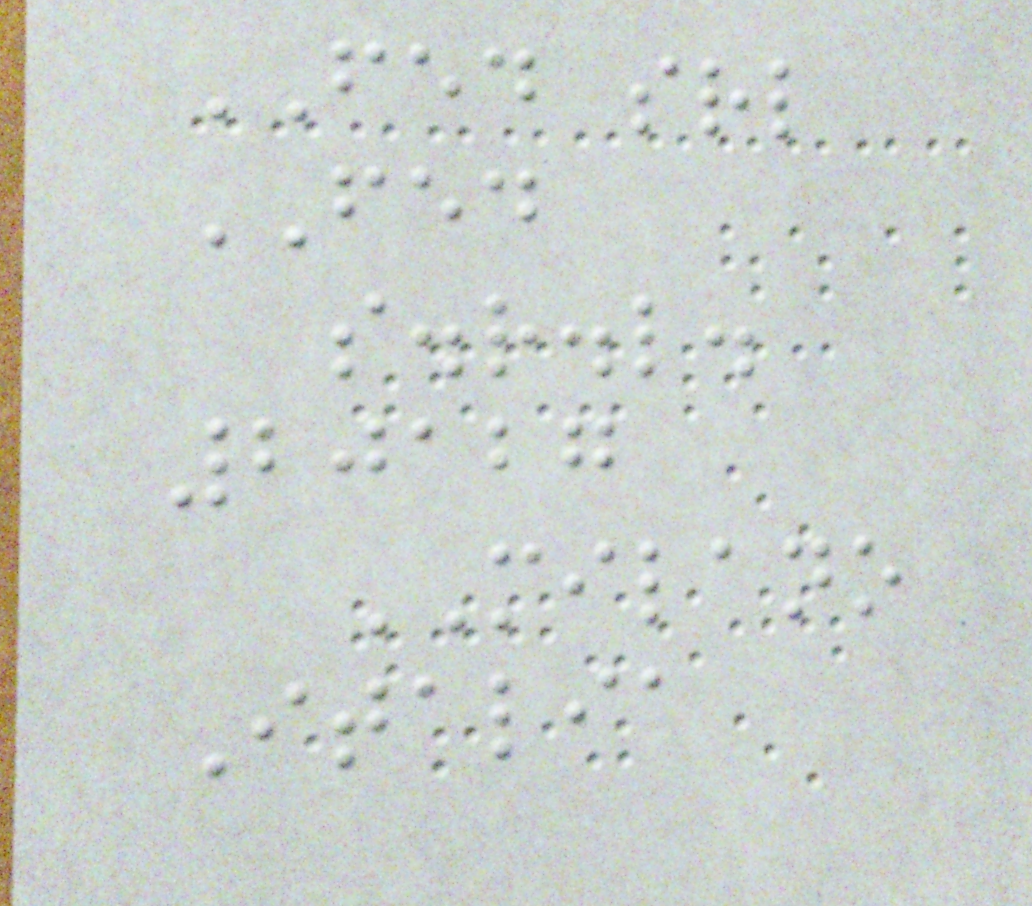FED srl
FED
s.r.l.
20127
MILANO
Italia
